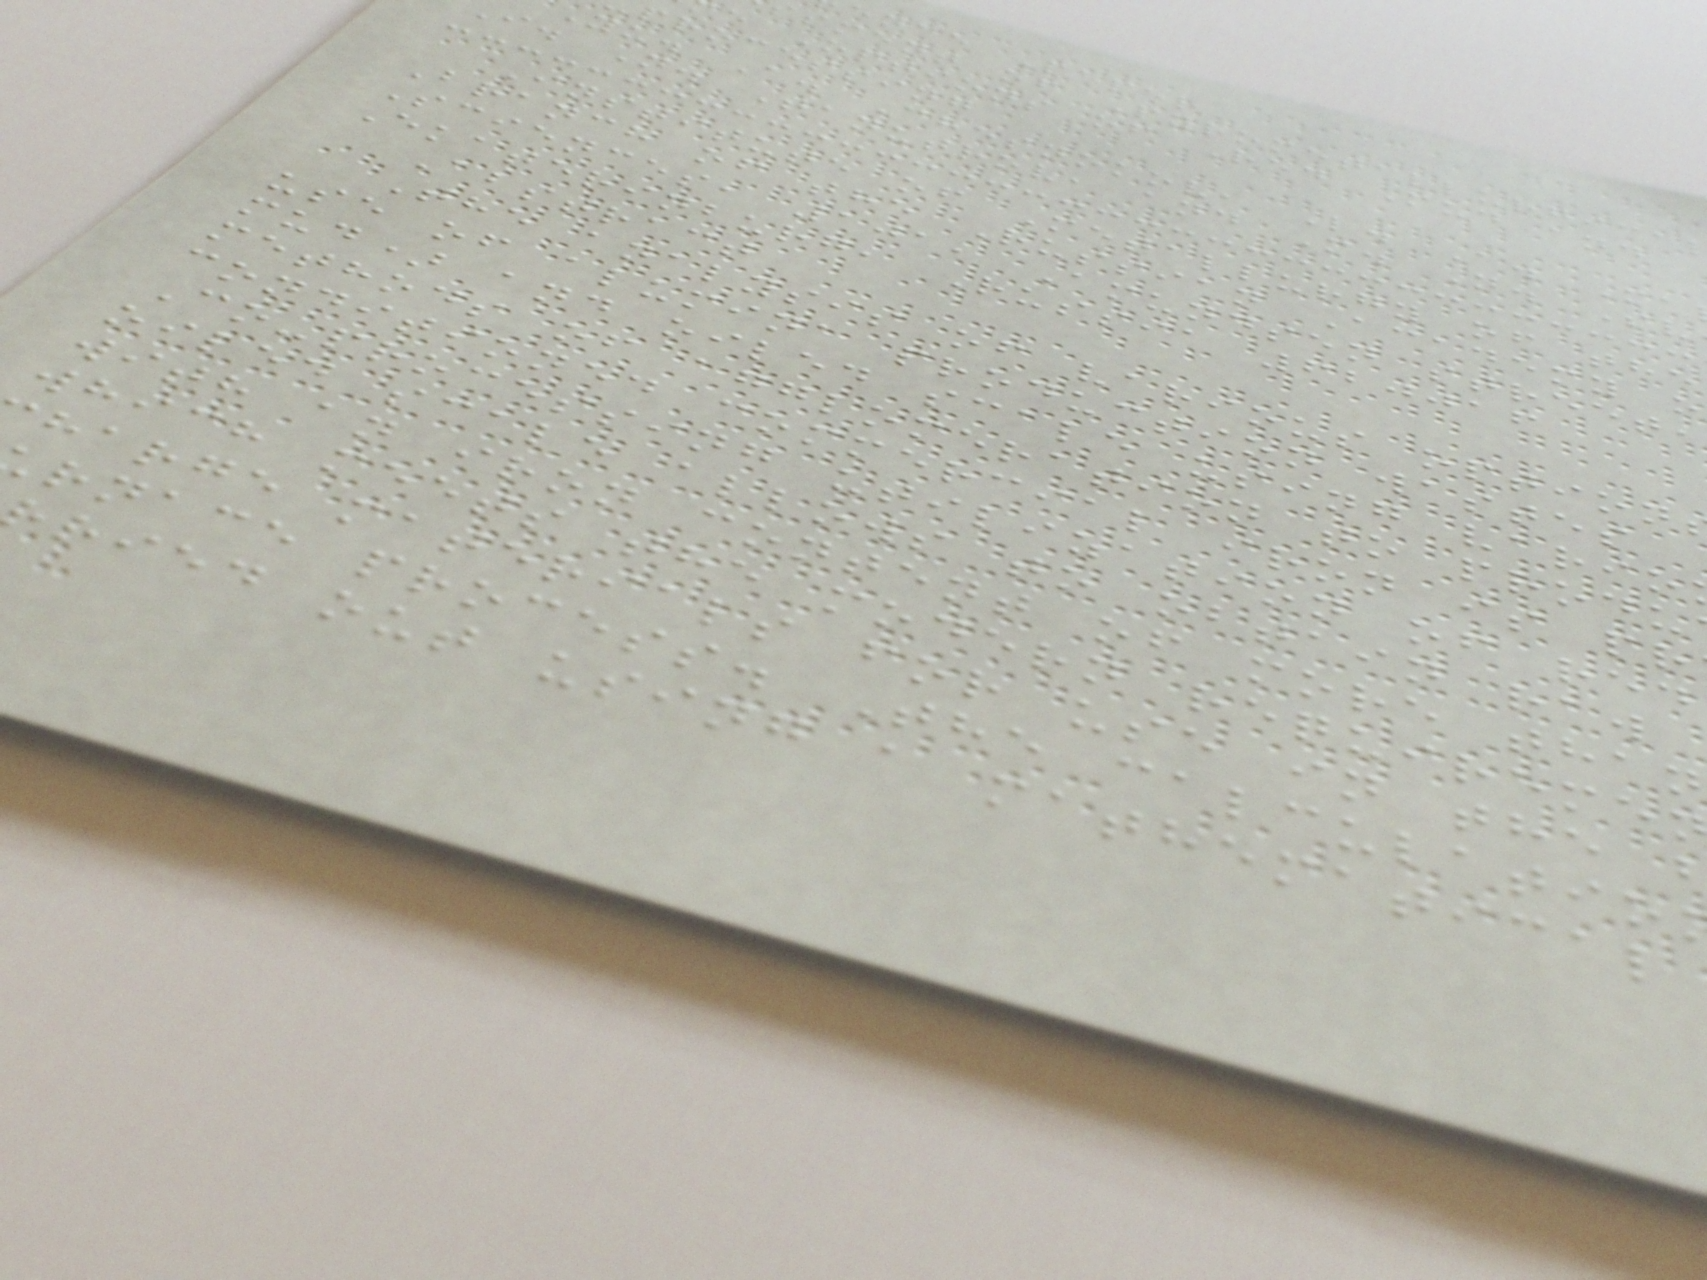ence Paper
sment of Pyrometallurgica
e Options of Red Mud and
processing
Yu. A. Chesnokov, L. A. Ma
i. N. Tanutrov, and M. N. Sv
Institute of Metallurgy of the
Branch of the Russian Academy o
Sciences, 101, Amundsen street,
Ekaterinburg, Russia 620016
Abstract
The analysis of various option
use of alumina production wastes
mud) and oiled scale using vario
methods of agglomeration to produ
conditioned commercial iron is pr
Co-processing utilization of red
oiled scale allows to obtain raw
with an iron content of more than
which meets the modern requireme
harge materials for use in the
rnace process. The calculatio
ried out using a mathematical
